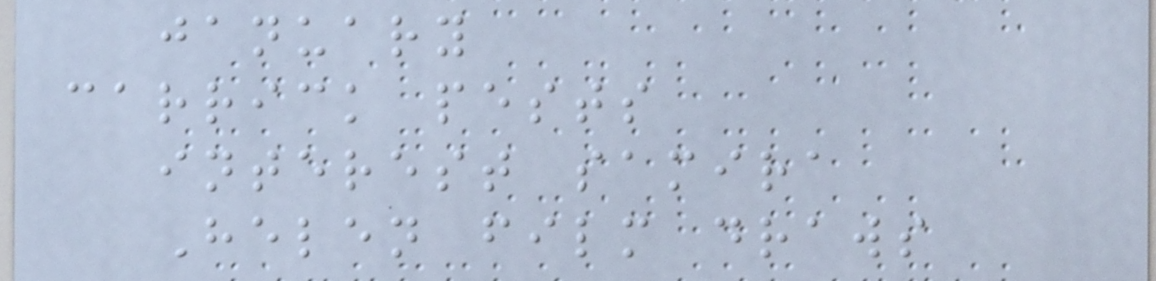january
carrick pests
interest samira
Helen film draws
